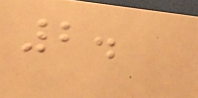2.
